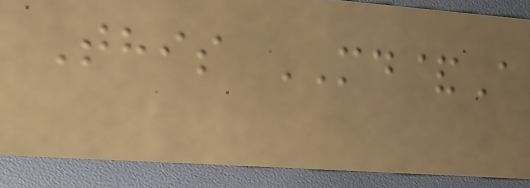This MD&A
